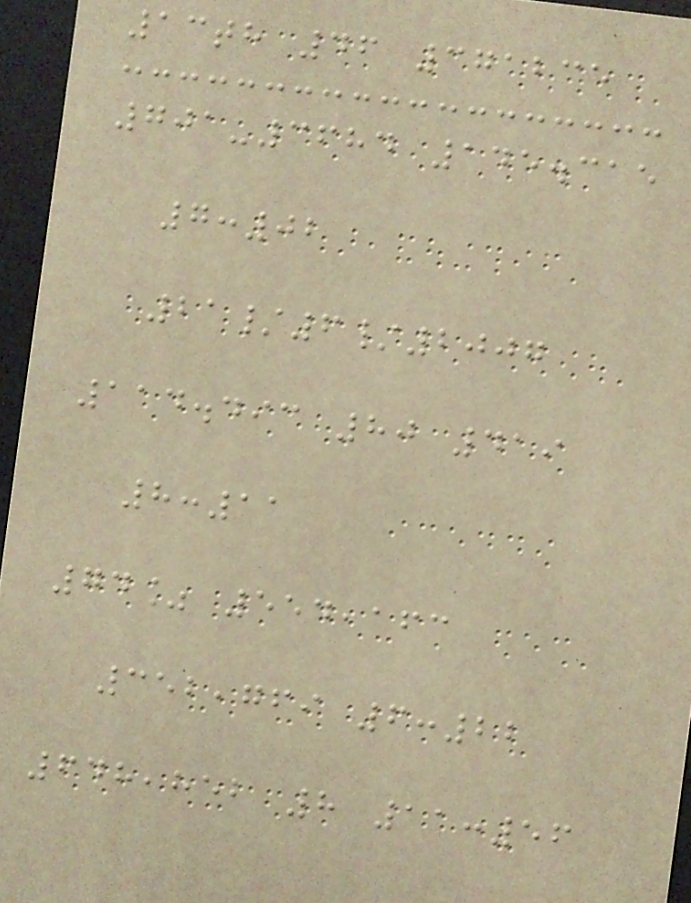13th 46 371235
701-3684 145.315
7:02
21/6/2007
114.493 80 419
8:11
74% 554,163
352,769 6:22
648,852 8 11:56
